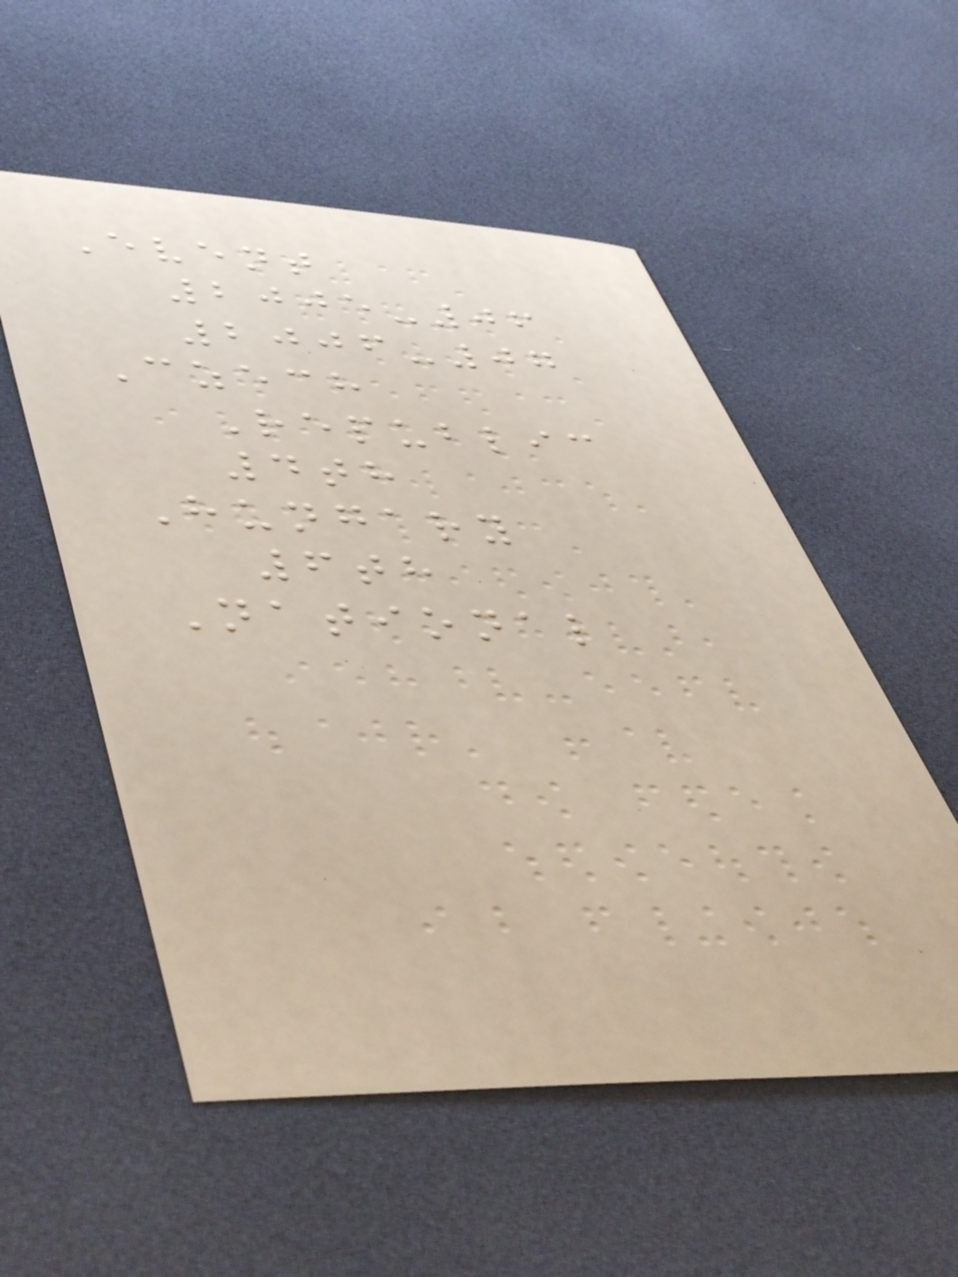Event
2005-06
2006-07
Czech
Republic
4th
Hungary
6th
National
